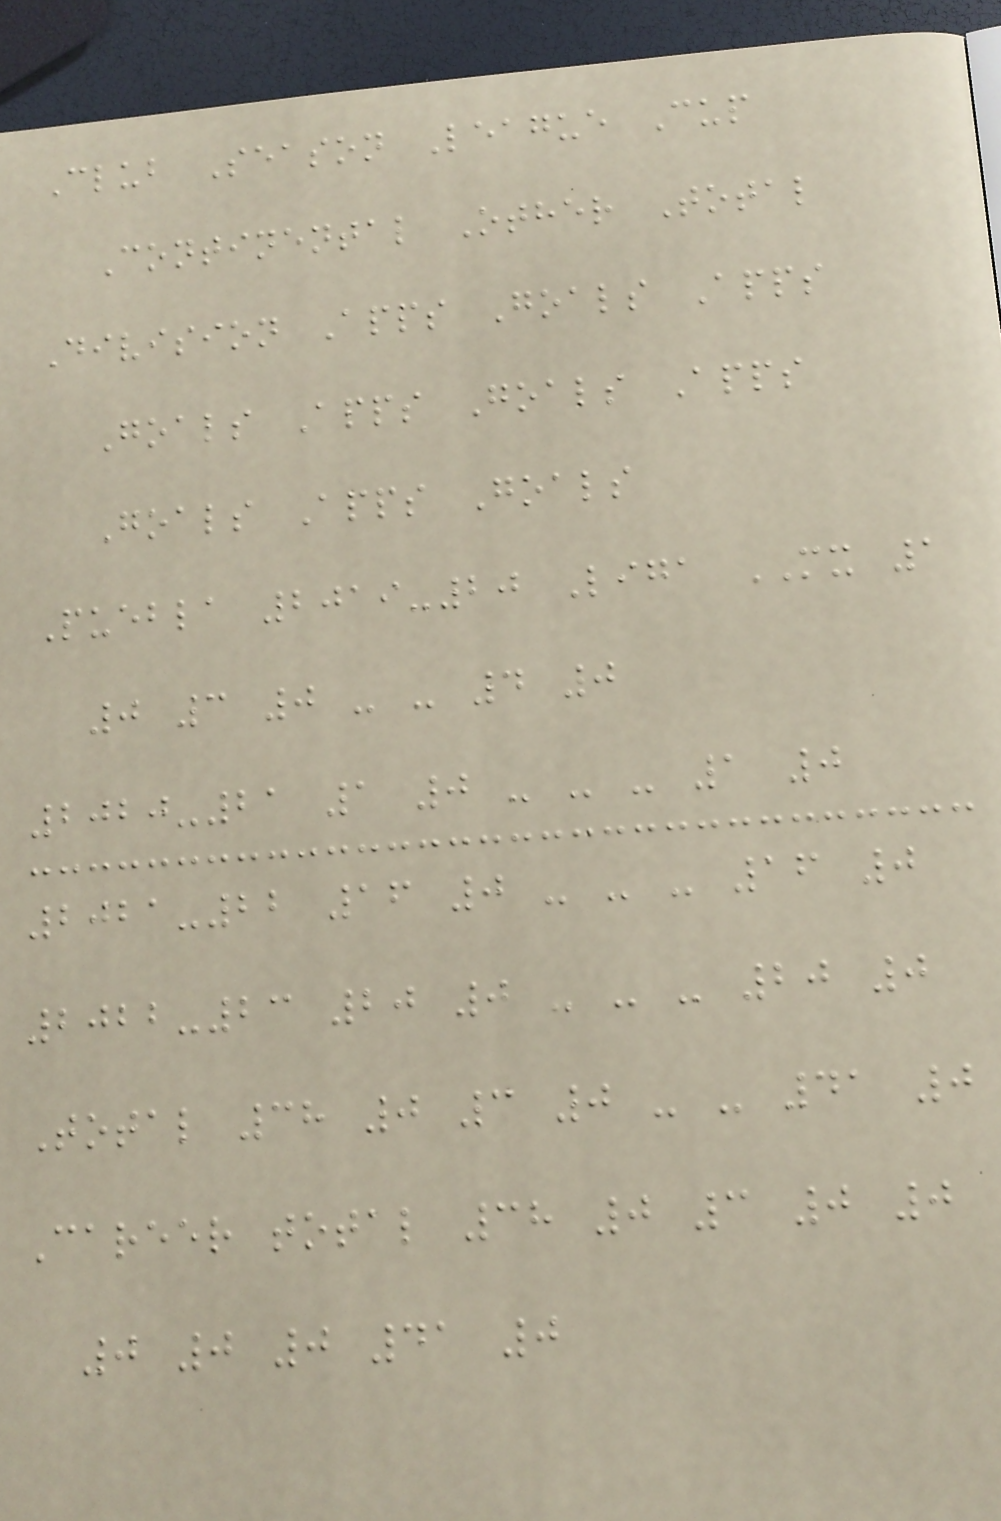Club Season League Cup
Continental Other Total
Division Apps Goals Apps
Goals Apps Goals Apps
Goals Apps Goals
Puebla 2019-20 Liga MX 1
0 3 0 - - 4 0
2020-21 1 0 - - - 1 0
2021-22 16 0 - - - 16 0
2022-23 20 0 - - - 20 0
Total 38 0 3 0 - - 41 0
Career total 38 0 3 0 0
0 0 0 41 0
